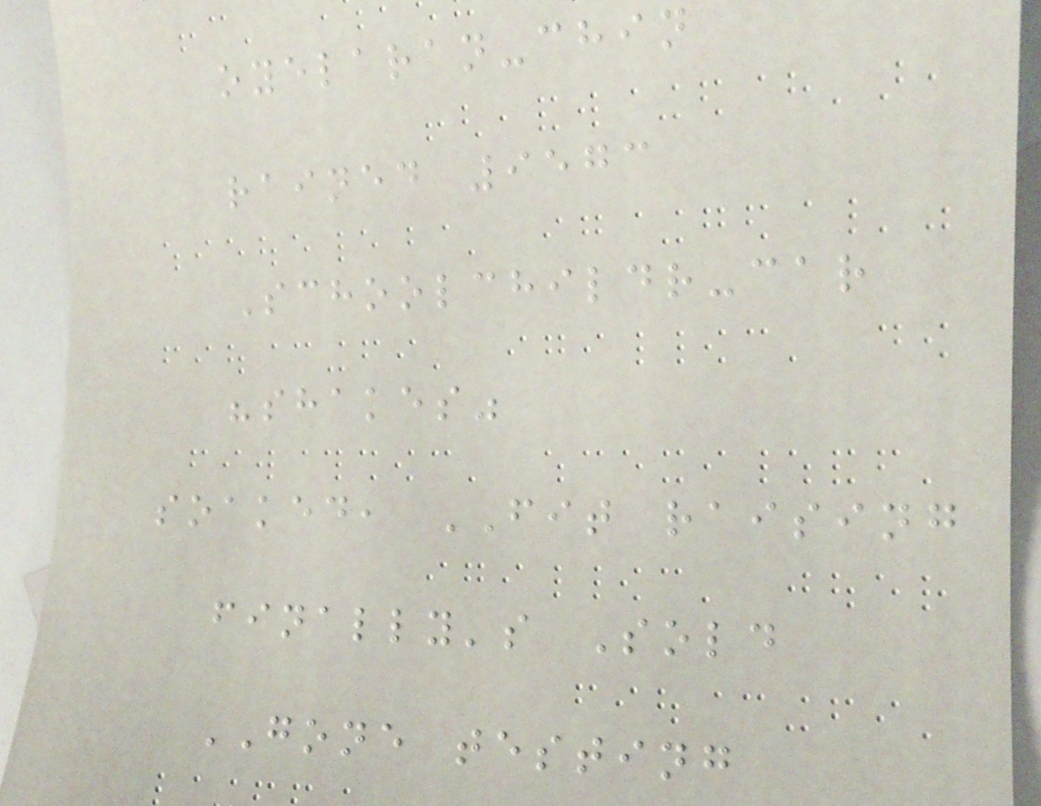oyelaran-chin
rained 9573
Schoolchildr-car
"shakes"
soaked, FIT raising
finally's Sold
GONE testing
